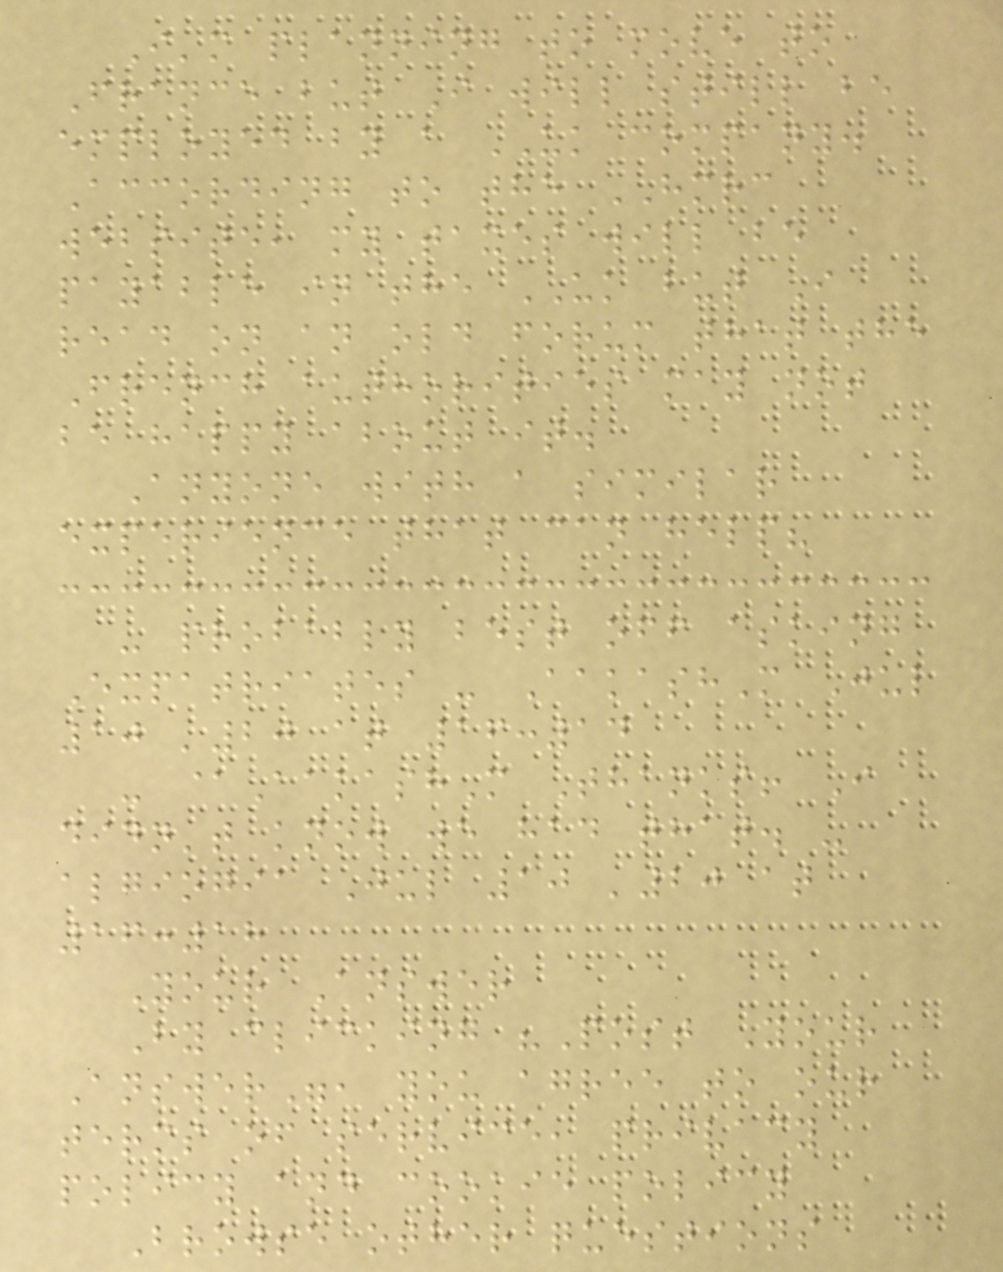I'm planning to move to
France but I will still be
employed by a UK company.
According to the HMRC
website, my taxes will be
payable in the UK but I
read on an old forum that the
French authorities may not
be happy about it.
Anyone with a similar
experience that can help?
- probably best off asking
Expatriates - AakashM Jul
10 '20 at 16:14
- @AakashM Thanks! I
didn't know we had that. -
algiogia Jul 10 '20 at
16:18
Your Answer
By clicking "Post Your
Answer", you agree to our
terms of service, privacy
policy and cookie policy
Browse other questions
